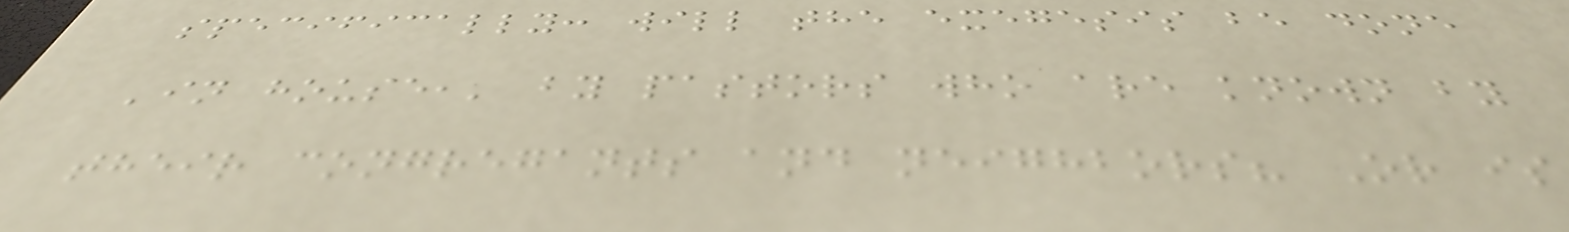specifically: will the exegesis be done
'in house,' by pastors who are known by
their congregants and neighbors? Or is
